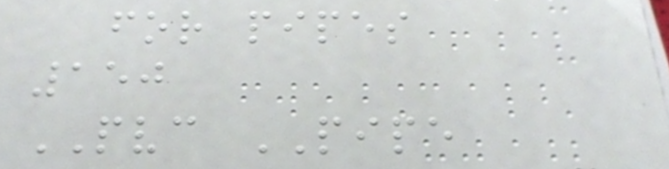for pipes
150
PVC PIPE
